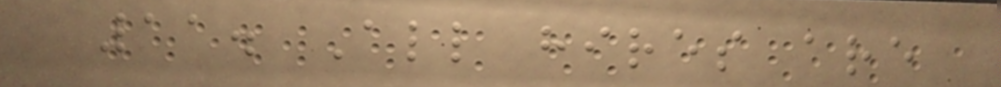11. All hires are
